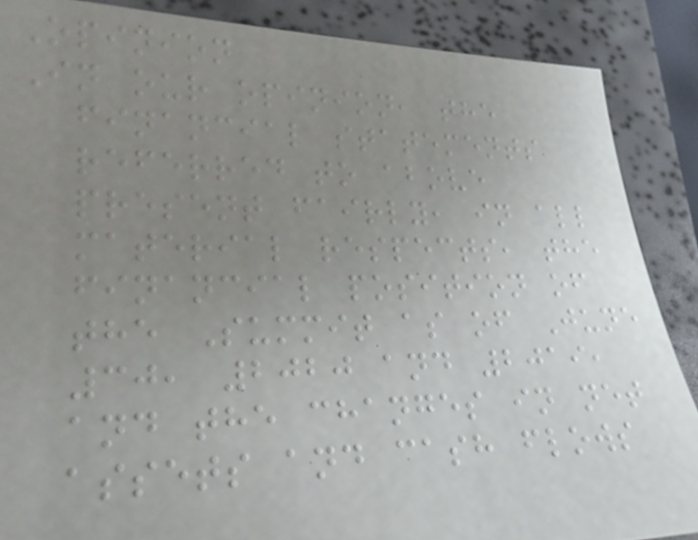Opinion
In our opinion, the
financial statements
referred to above
present fairly, in all
material respects, the
financial position of
the Summit as of June
30, 2020 and 2019,
and the changes in net
assets and cash flows
